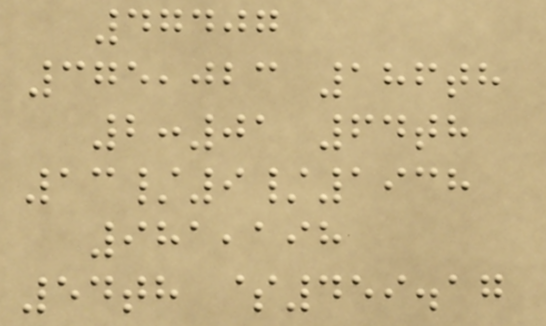47407
375,023 186th
2:01 64th
13/9/1938
981,198
54th $459.17
